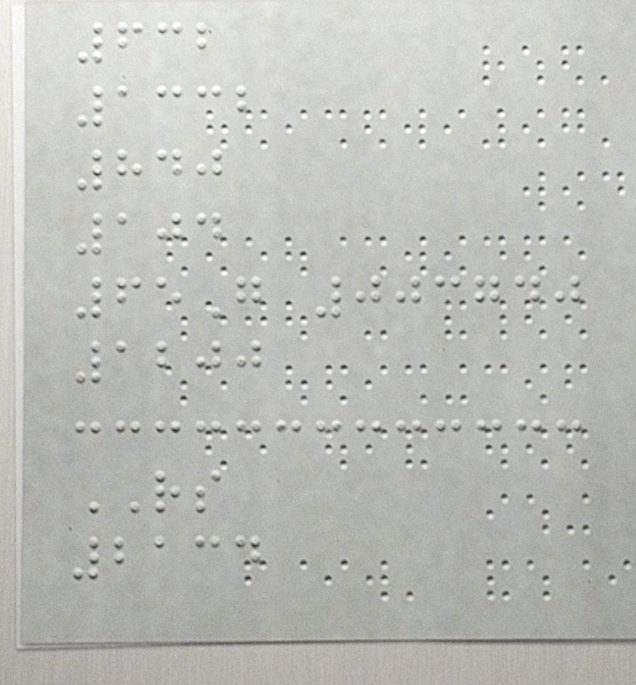632
1332
840
104
65G 003740
1200
RS
2134
